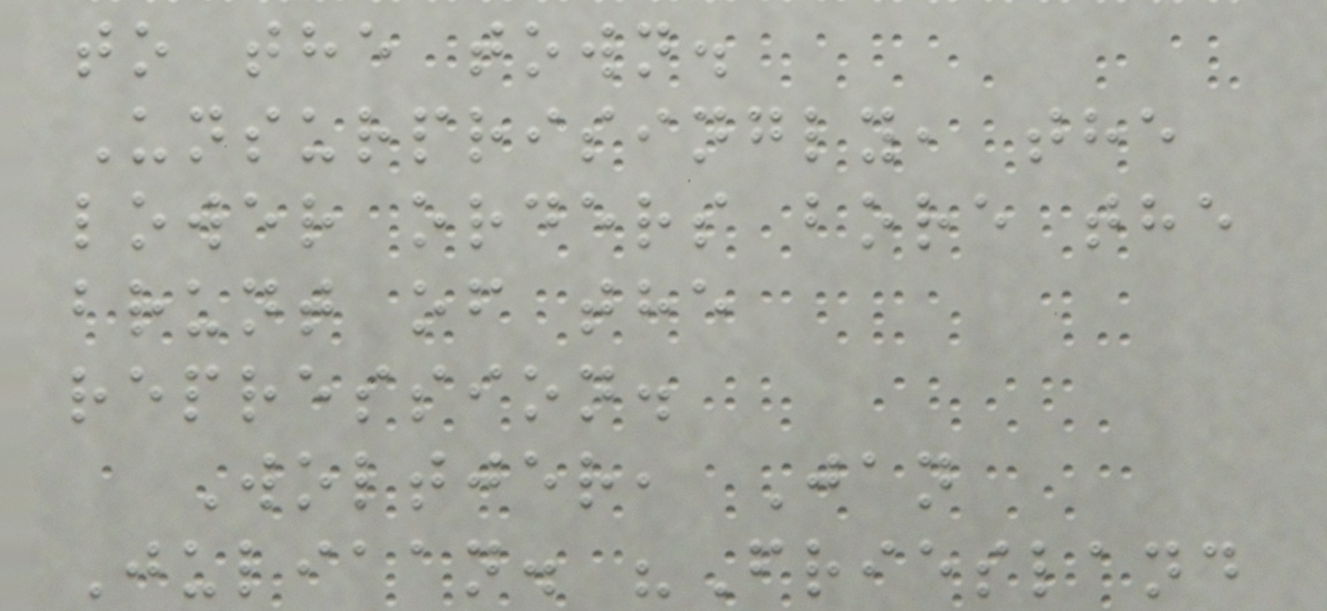to the town.
Unsurprisingly, the
lower orders bore the
brunt of the
repression.
Woltjer, Jan
Juliaan. "Friesland
